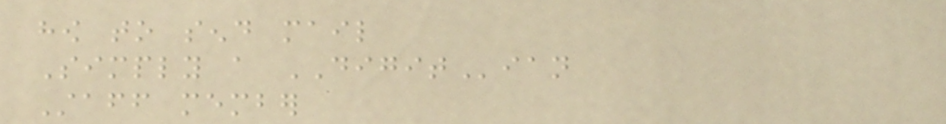how to send mail
Simply a DIGITian
Staff member
